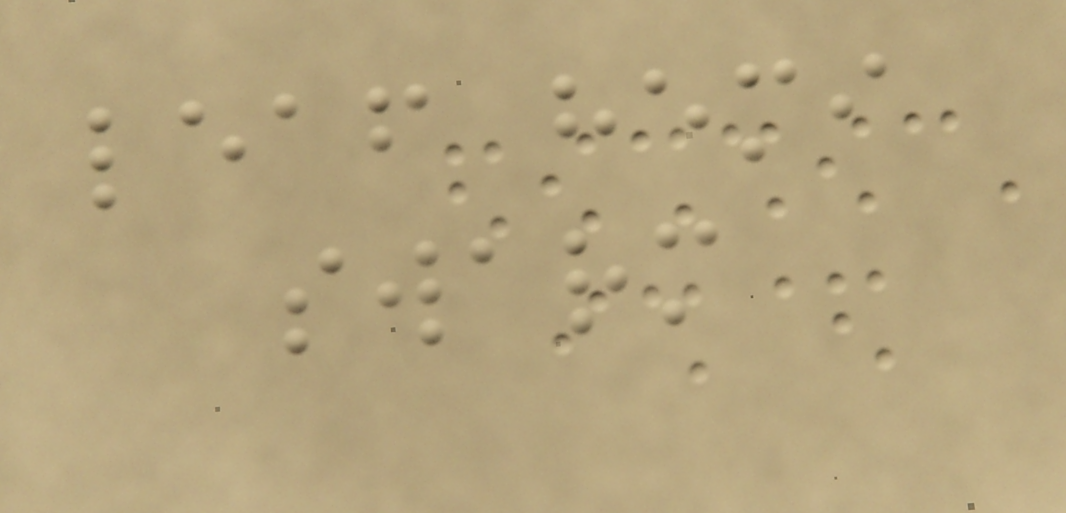leaf hemi
swarm
